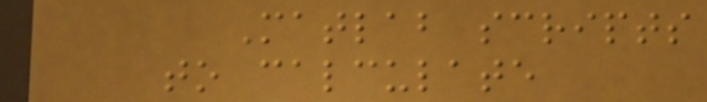Matlab scripts
to calculate
